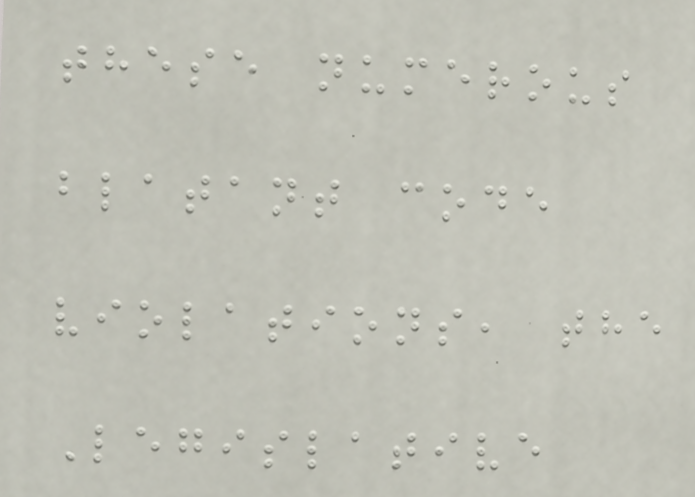these numerous
blatant code
violations, the
Legislative
